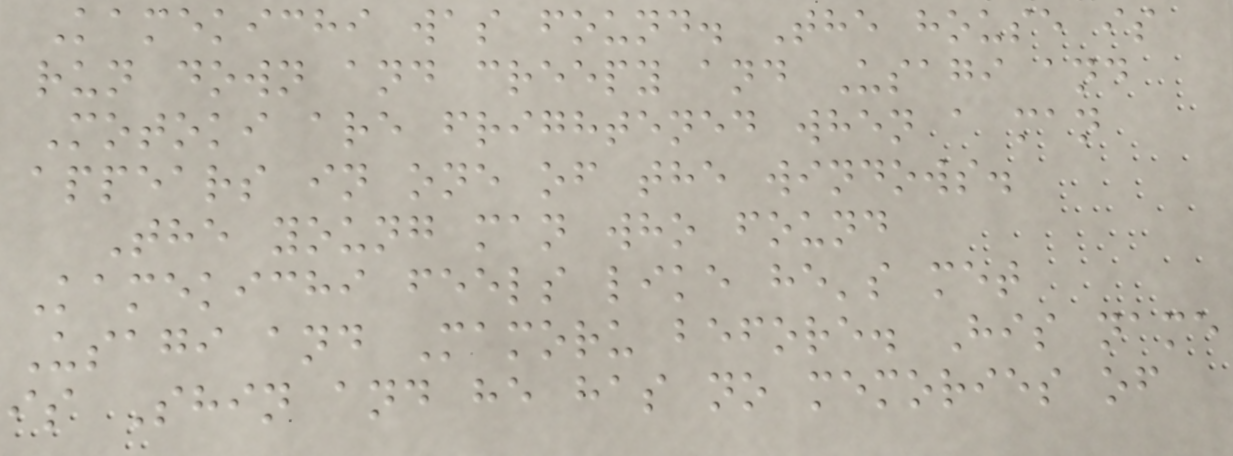Kamekichi was found. The house is
run down and creepy and Usagi and
Motoki are frightened when a man
appears in one of the windows.
The young man who found
Kamekichi feels like he's met
Usagi and Mamoru before. His name
is Shin and he has no memories of
